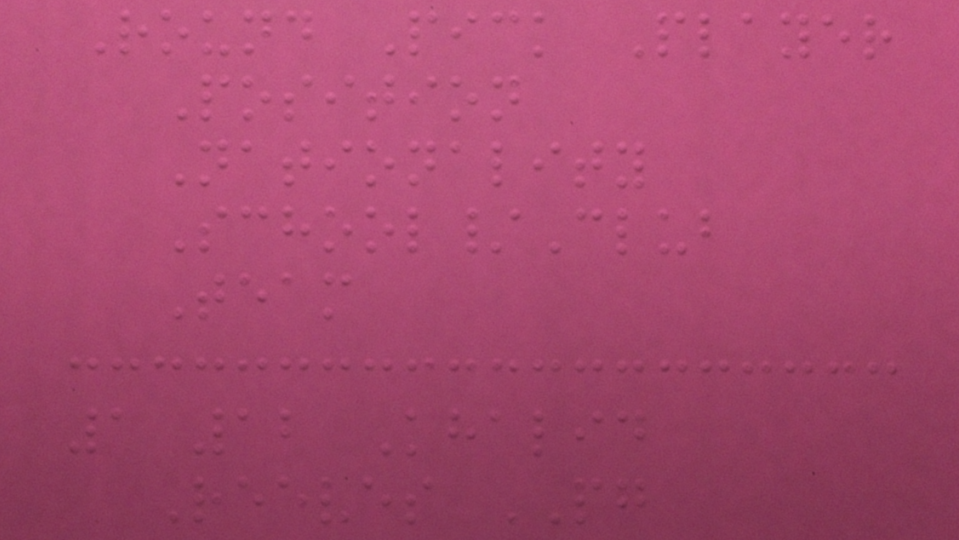Round Pick Player
Position
Nationality
School/Club
Team
1 12 Khalid
Reeves PG
